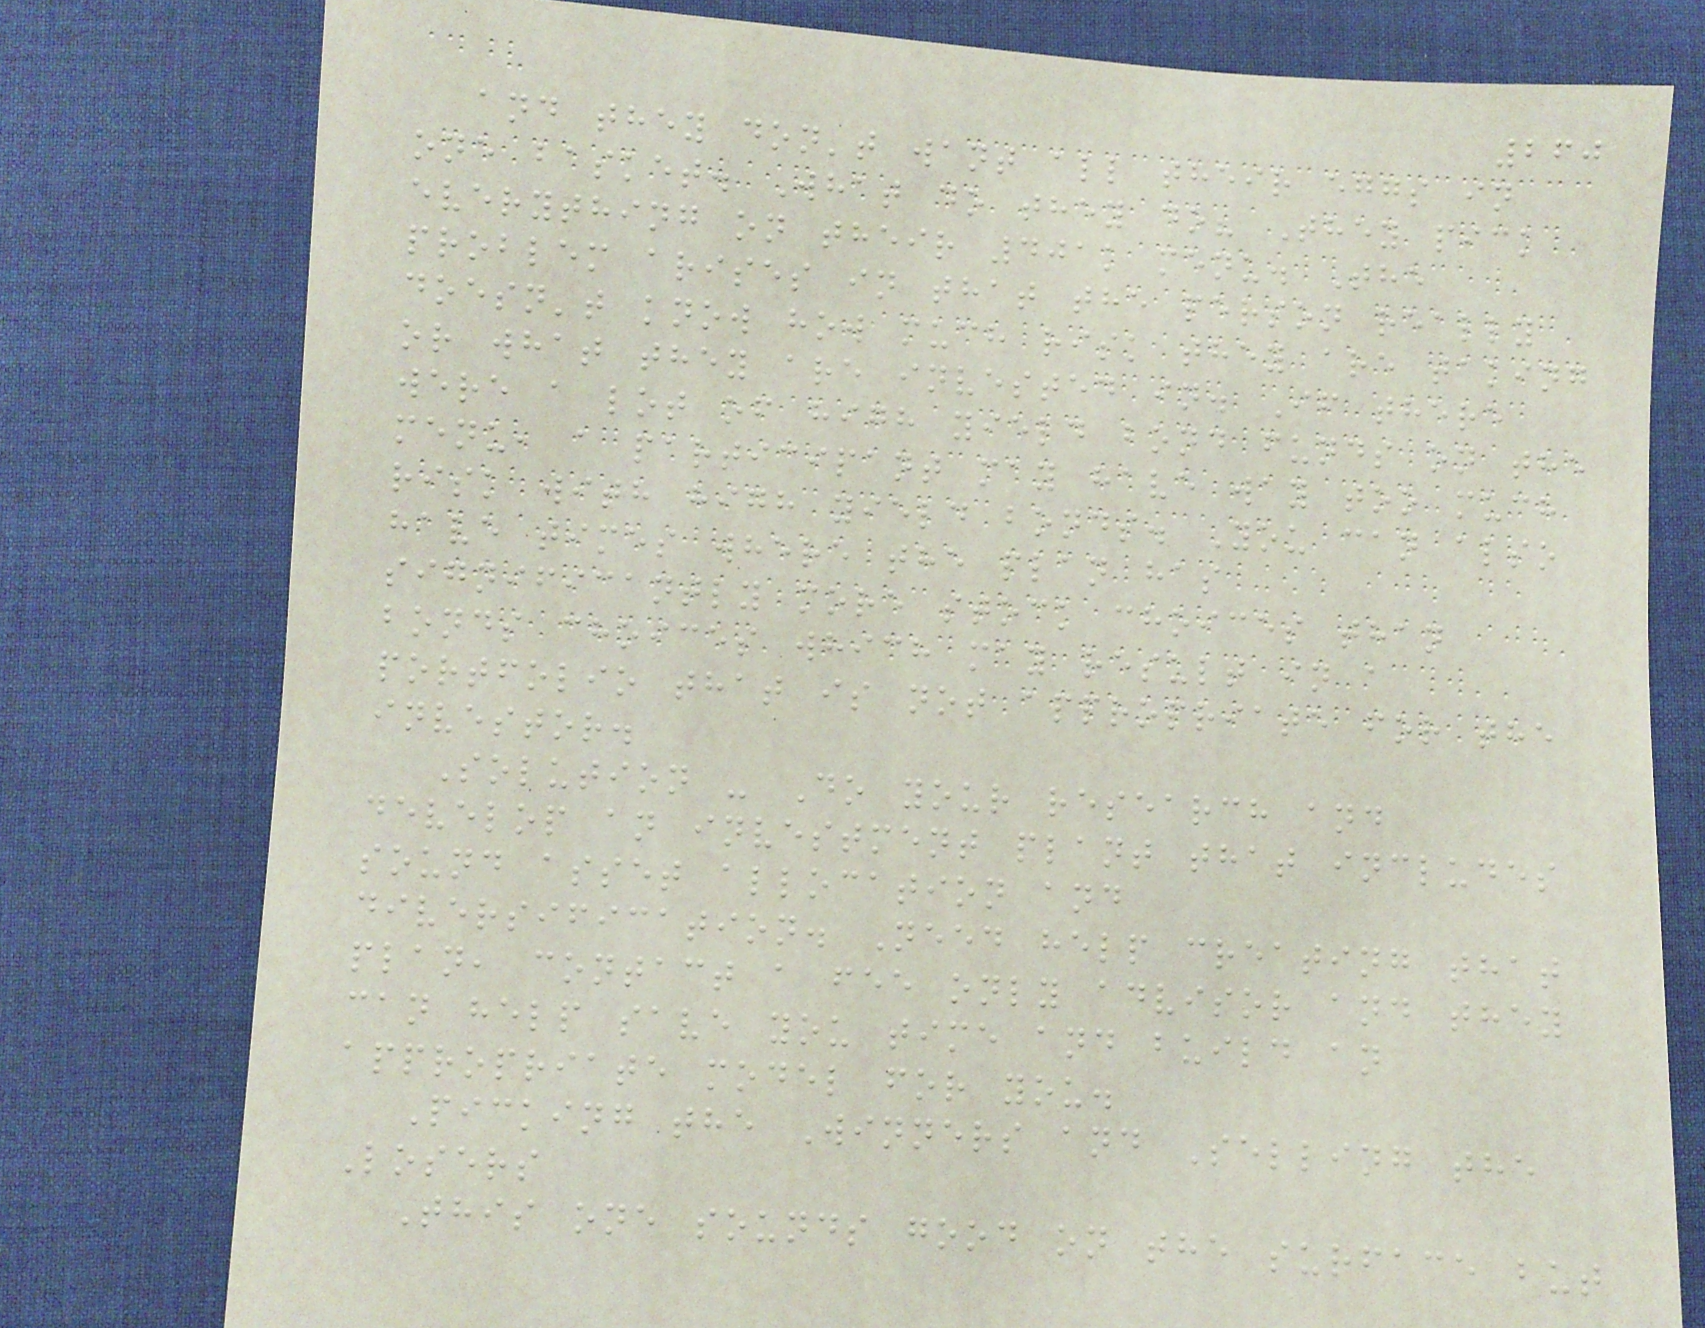260
and they don't want all their eggs in
one basket. What do they do? They pick
everything on their 401k menu. The
problem arises in that the person really
doesn't know how much risk they are taking
or what they are invested in. If there
were a lot of high yield bond funds on the
menu, a participant may have way too much
risk with high yield bonds. You can also
have times where the plan has
significantly more stock choices than
bonds choices which may result in a
portfolio that is not appropriate for the
investor.
Solution - Do your research and
develop an investment plant that includes
sound asset allocation and
diversification. Need help creating that
plan, contact a fee only advisor and they
can help save you time and build an
appropriate model for you.
Picking the Winners and Selling the
Losers
This one sounds good on the surface but
